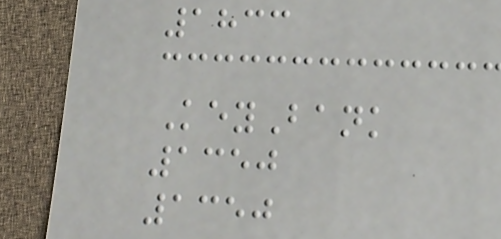1833
KeyBank
1350
1350
